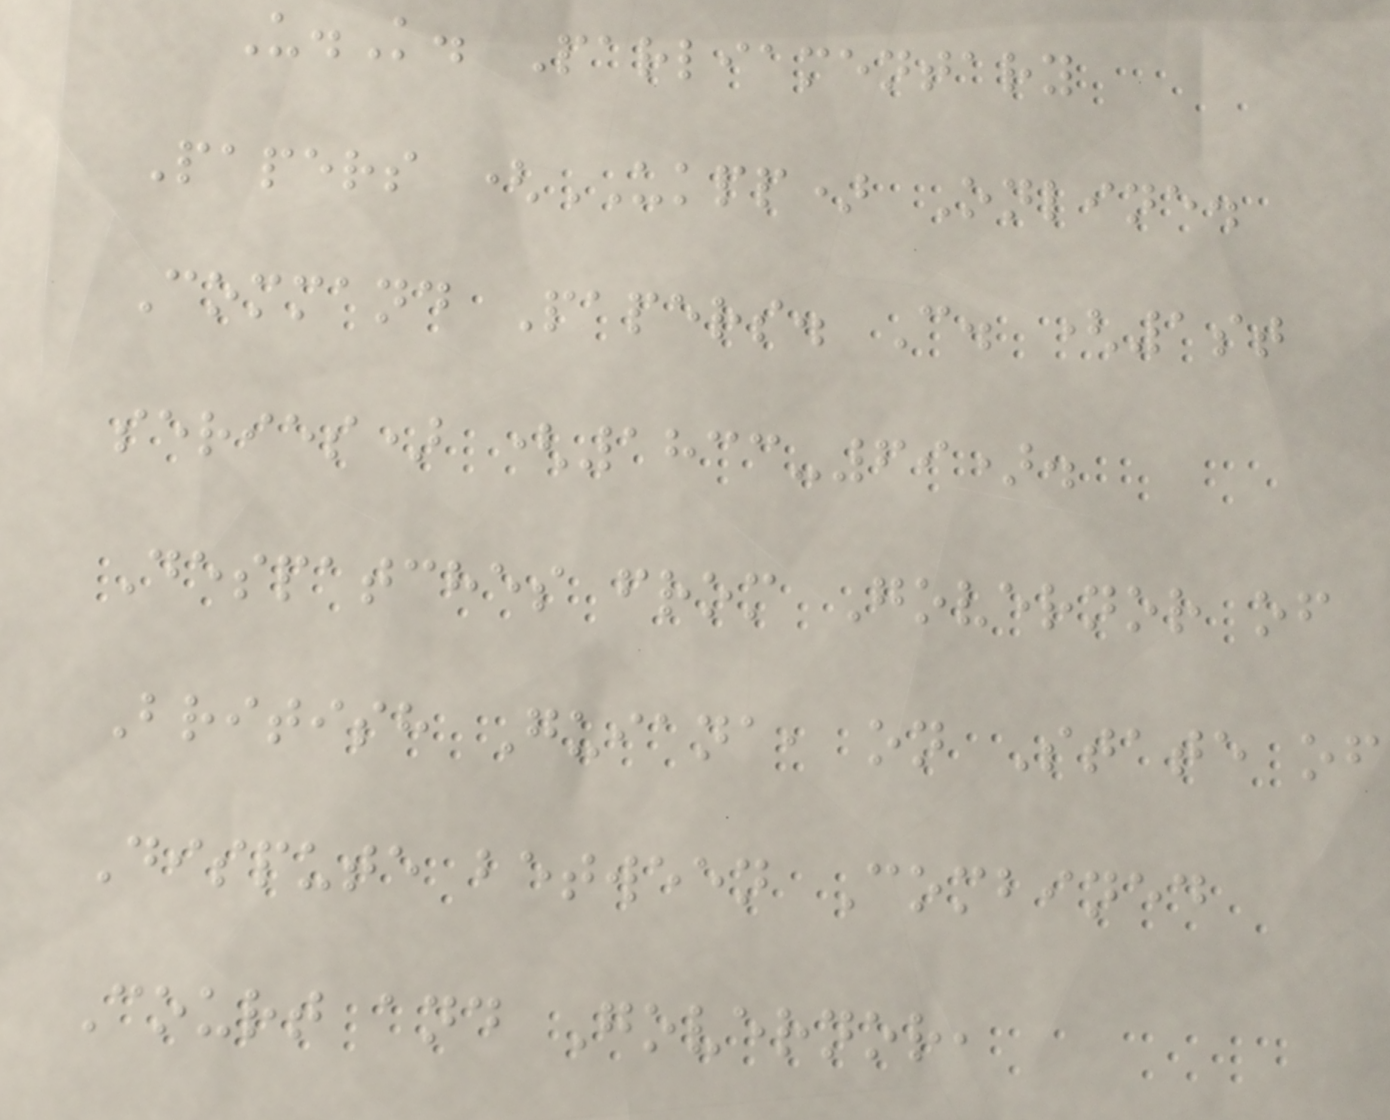U.K. Parliamentary
Papers (UKPP) Online.
Command Papers. C. (1st
series) (1833-69).
Despatches from Governor of
British Guiana, on State of
Dispute between Combined
Court and Governor,
